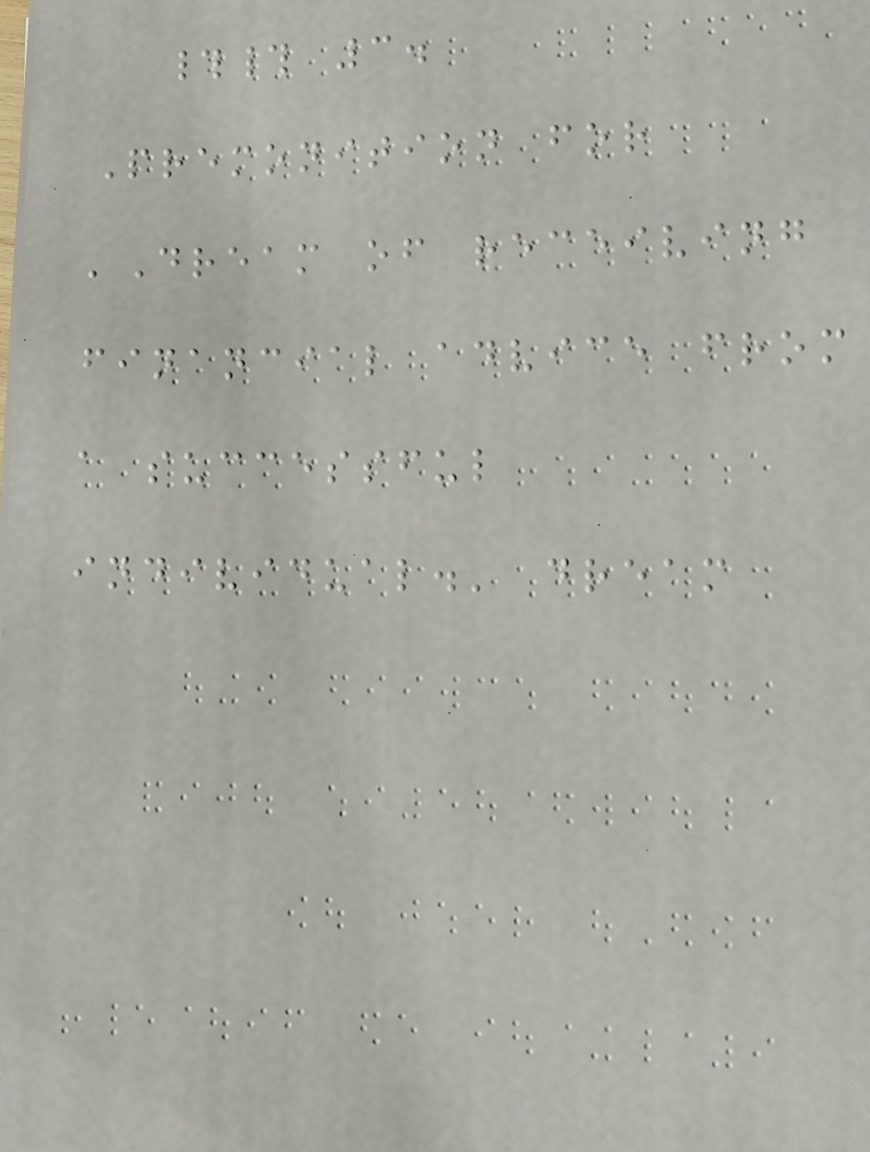## 3.
Premonition for
'Dream of receiving
financial advice from
a successful
individual.' dream
